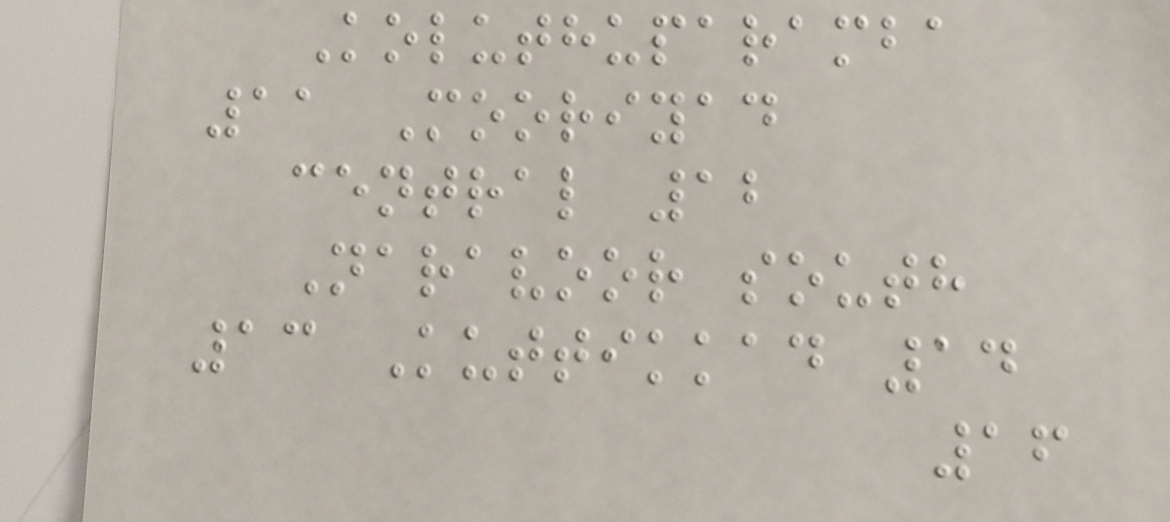Koluthuparamba
11 Mooriyad
central 12
Naravoor south
13 Kuttikkad 14
16
